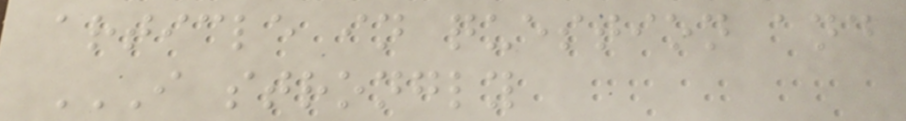article in question and
I STRONGLY
